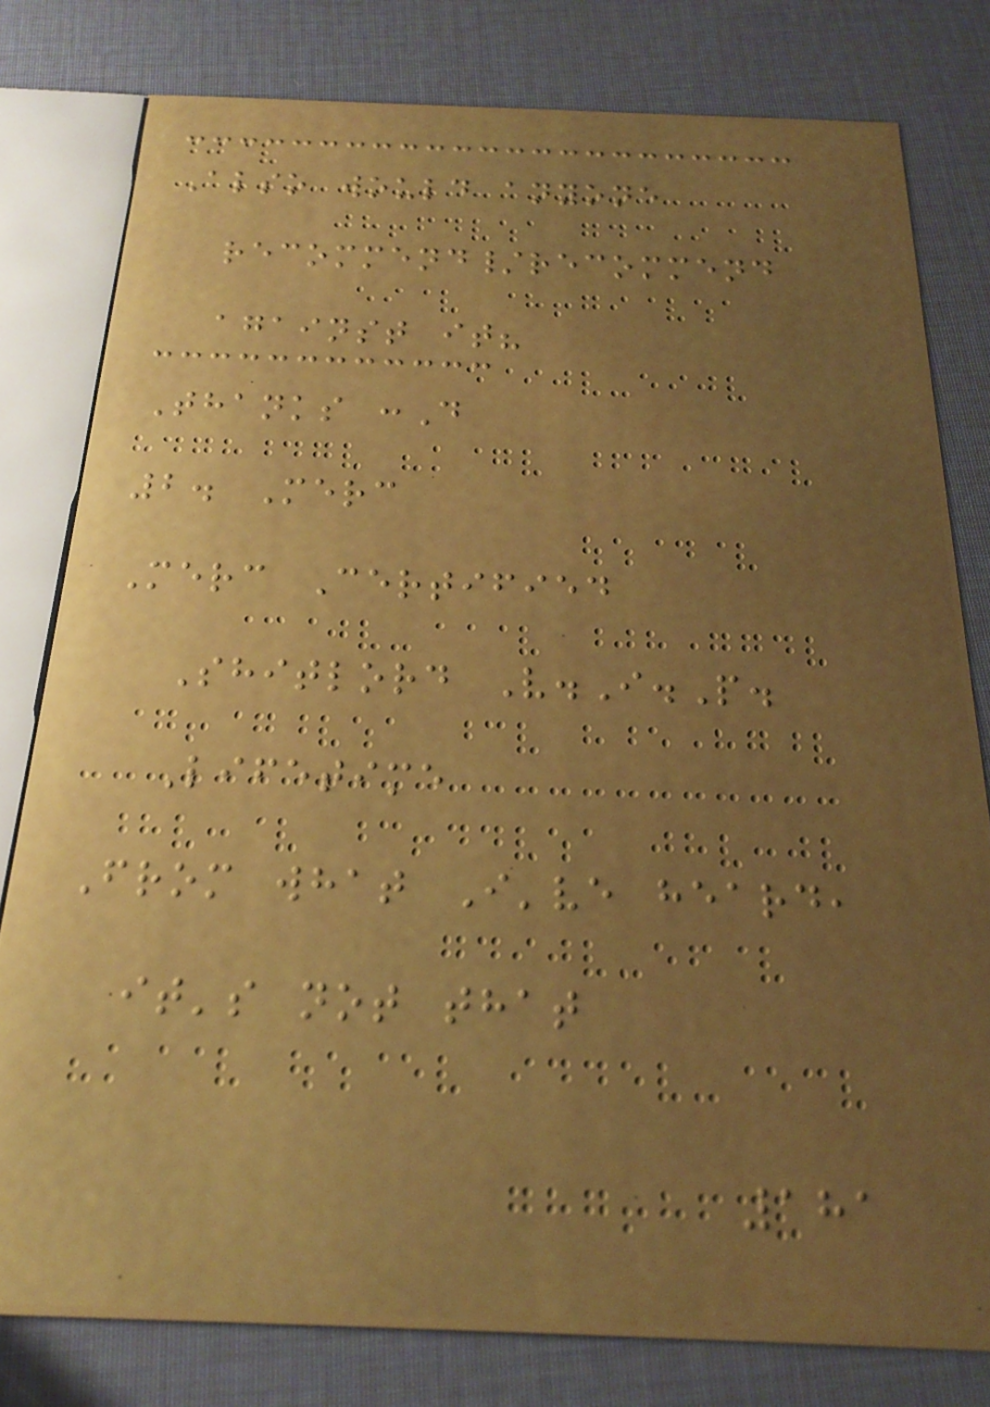Also would anyone
recommend/recommend
against it?
Thanks :D
2. Merc
Merc Certified
Shitlord V.I.P.
Lifetime
From what I've heard,
it's not that
181
